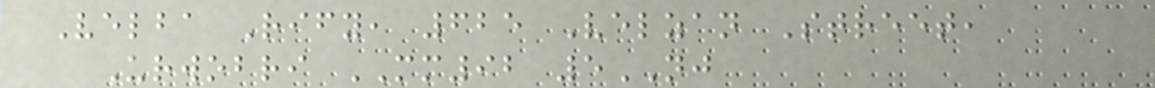Velba Rify, 625 Velzan Street,
Urwobri MM92 5NJ
